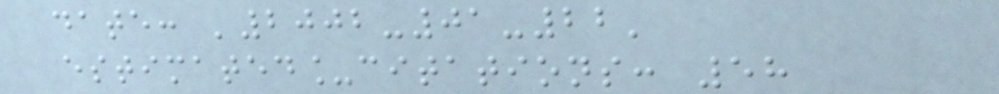date: '2002-01-22'
estimated_citations: 58
